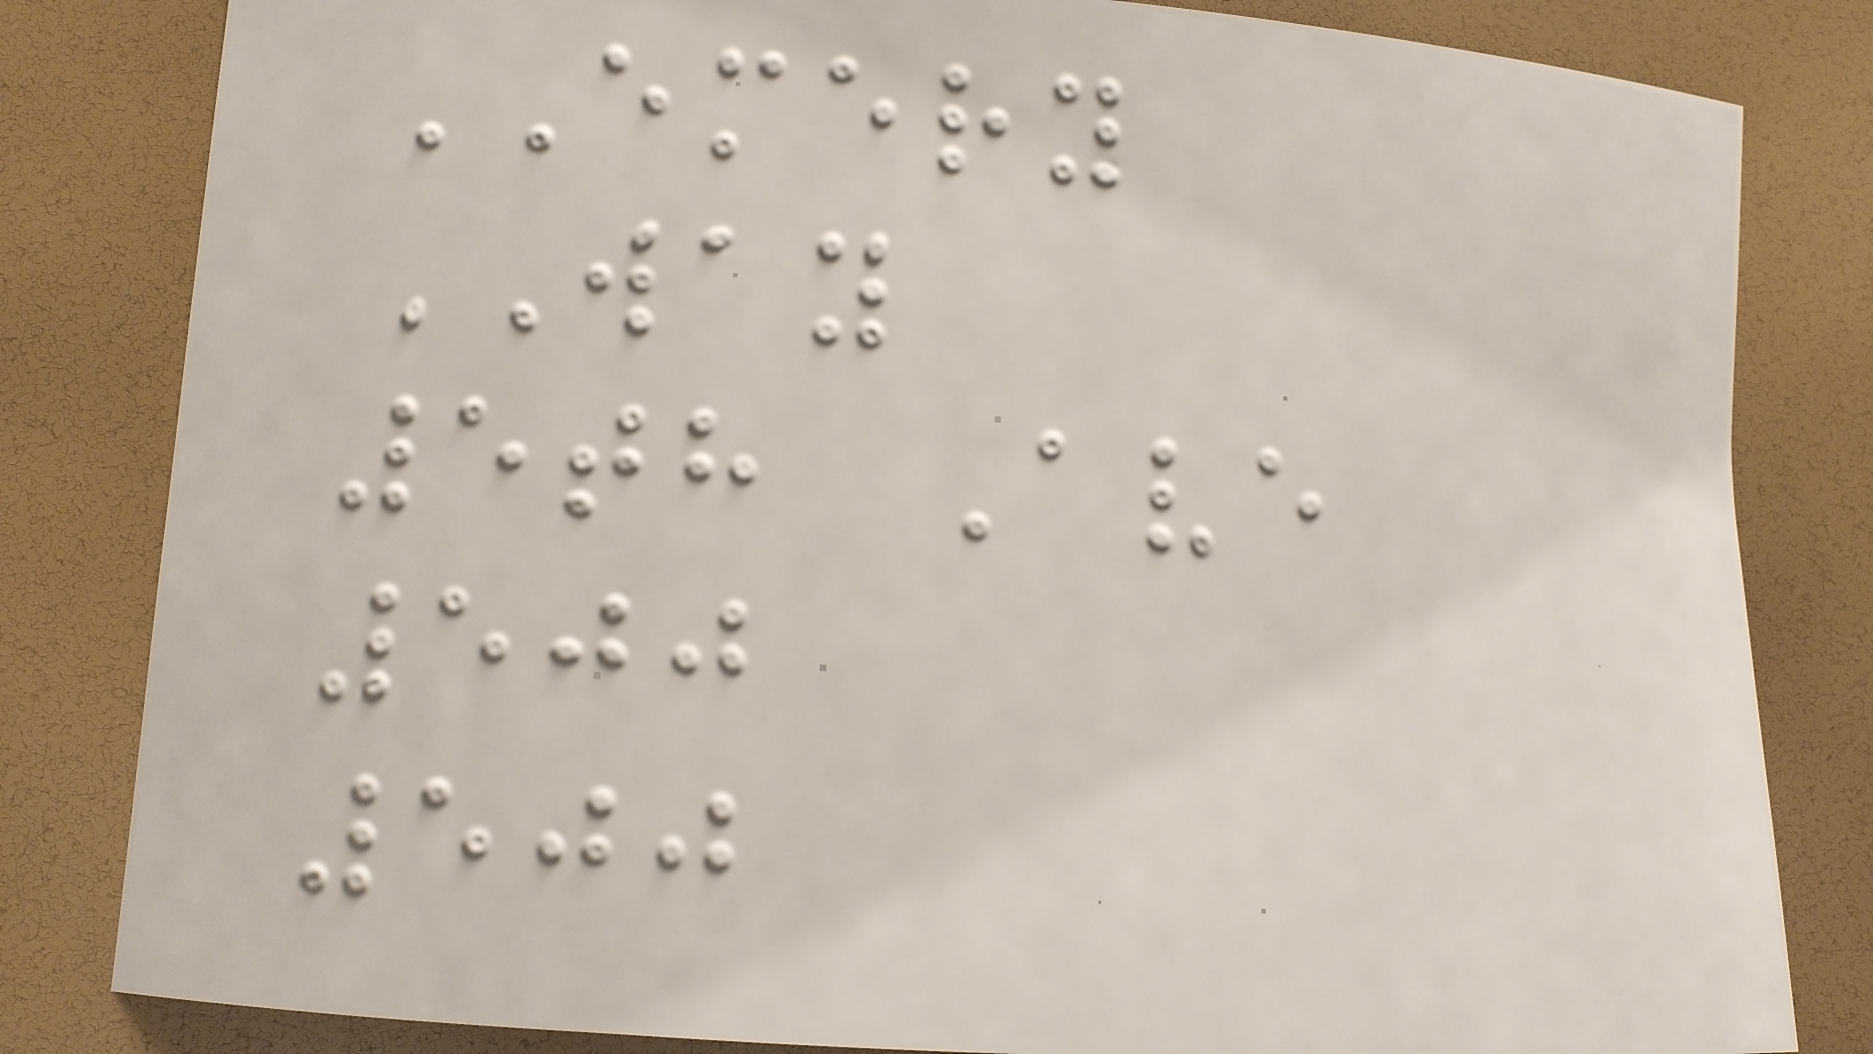EMERY
WAY
5th Ave
500
500
